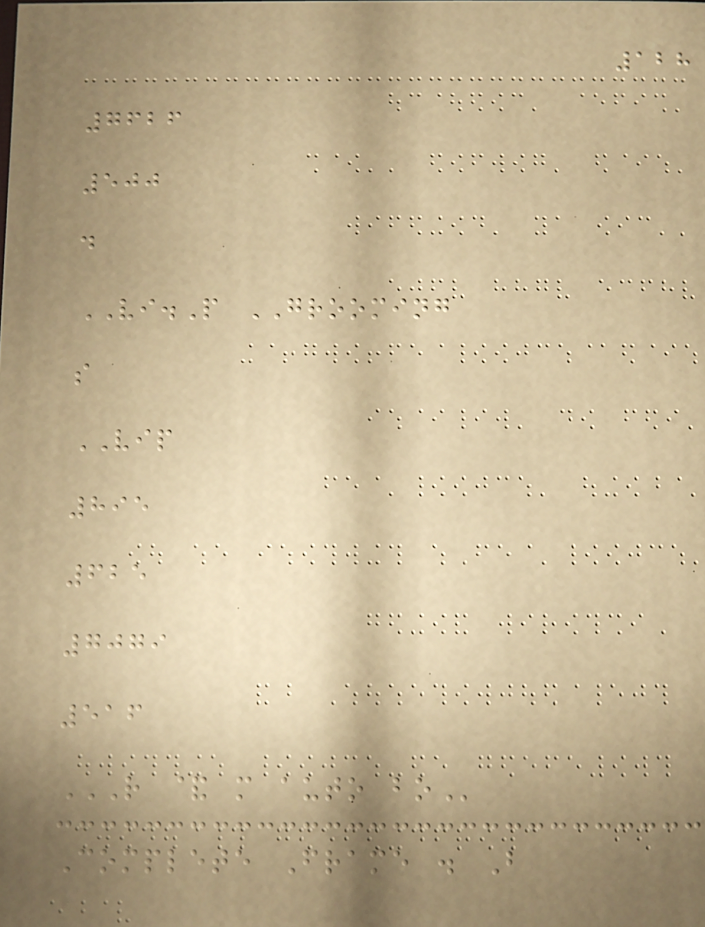128
7626
500
d
VI.P GROOMING
s
VIP
895
625
7079
516
R & M AUTO BO
Complete Frame . B
